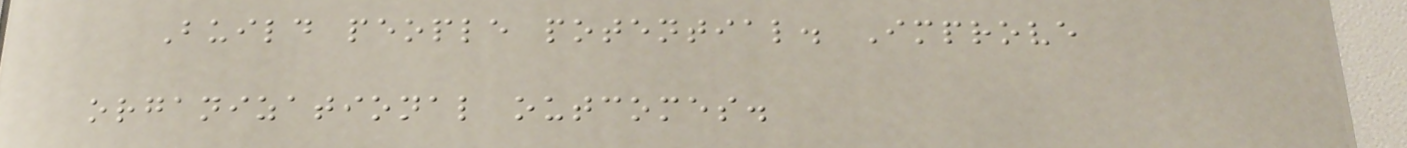Build people potential. Improve
organizational outcomes.
